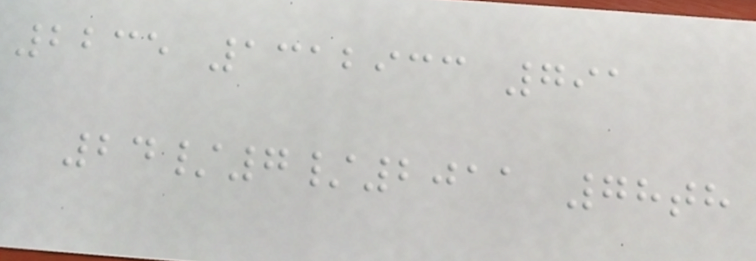2235 1312933 791
24/7/2011 78th
